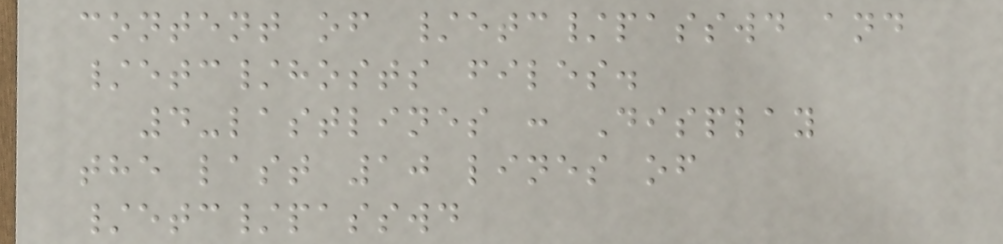content of /etc/passwd and
/etc/hosts files.
4-lastlines : Display
the last 10 lines of
/etc/passwd
